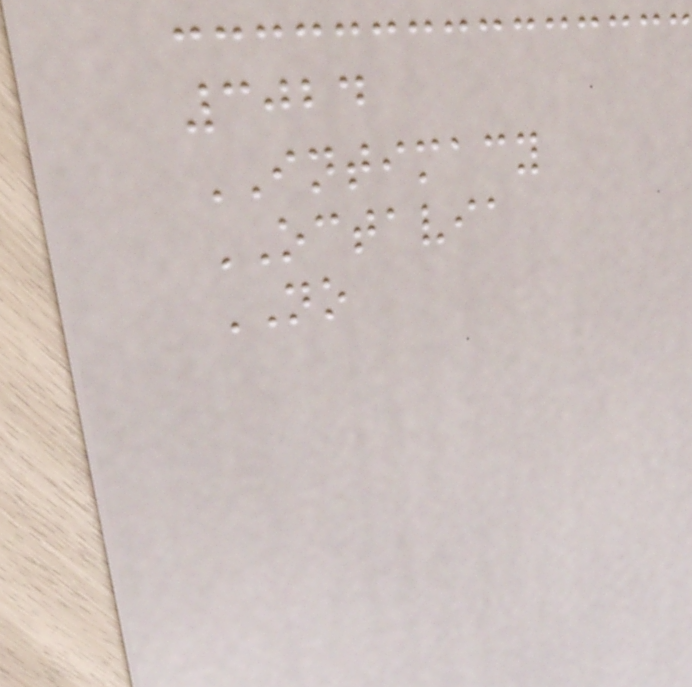3024
INTIMACY
OCTAVIA
NO
